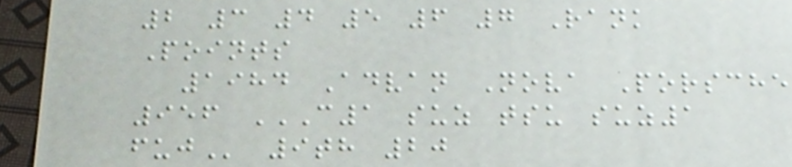2 3 4 5 6 7 Rank
Points
1984 Advan Nova Porsche
956 C1 SUZ TSU SUZ1
FUJ 9th 20
